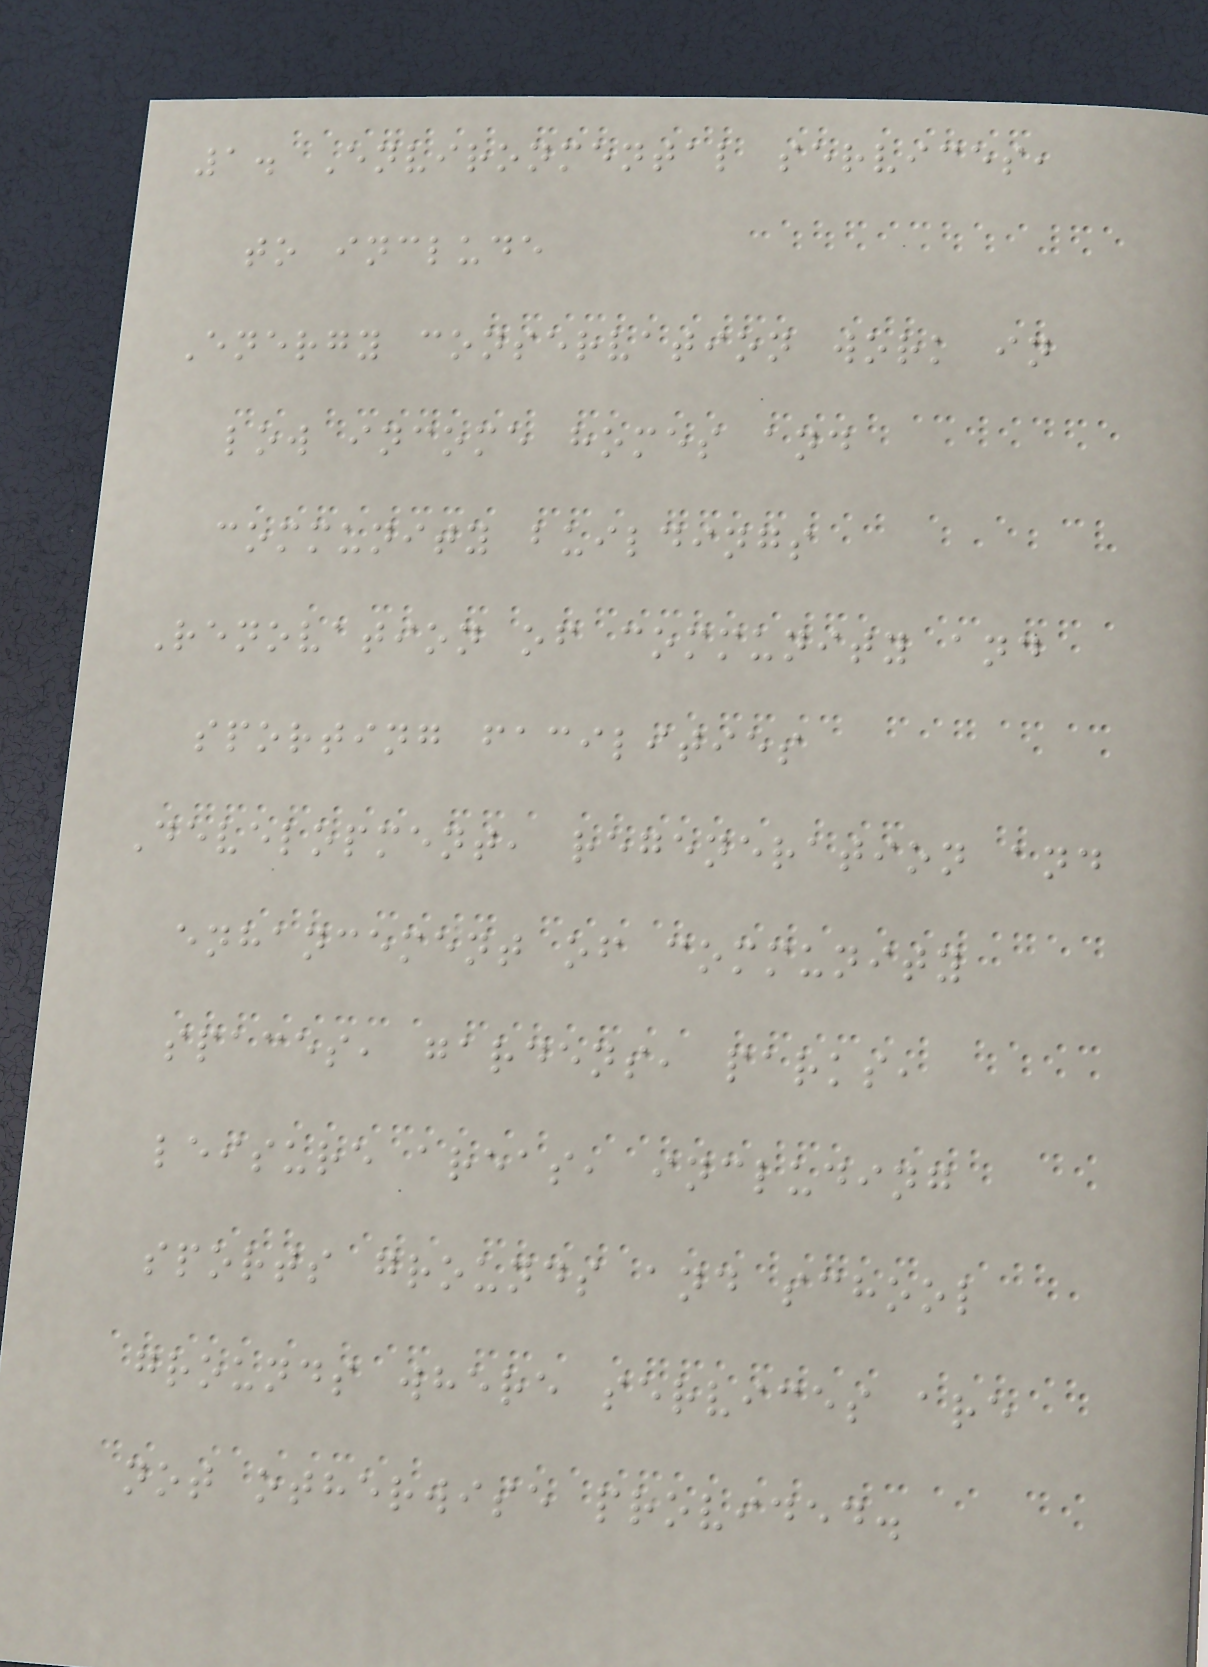1. Environmental services,
to include
Energy conservation work in
low income homes and
community buildings
Renovation of community and
sporting facilities
Development, regeneration and
enhancement of community
spaces, gardens, parks,
leisure areas, including
sports grounds and school
grounds where services are
not otherwise provided.
